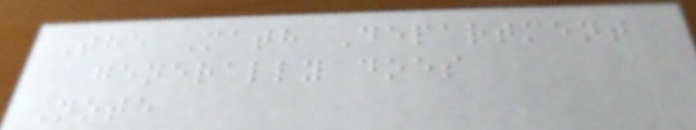The Math Department
generally does
Note
